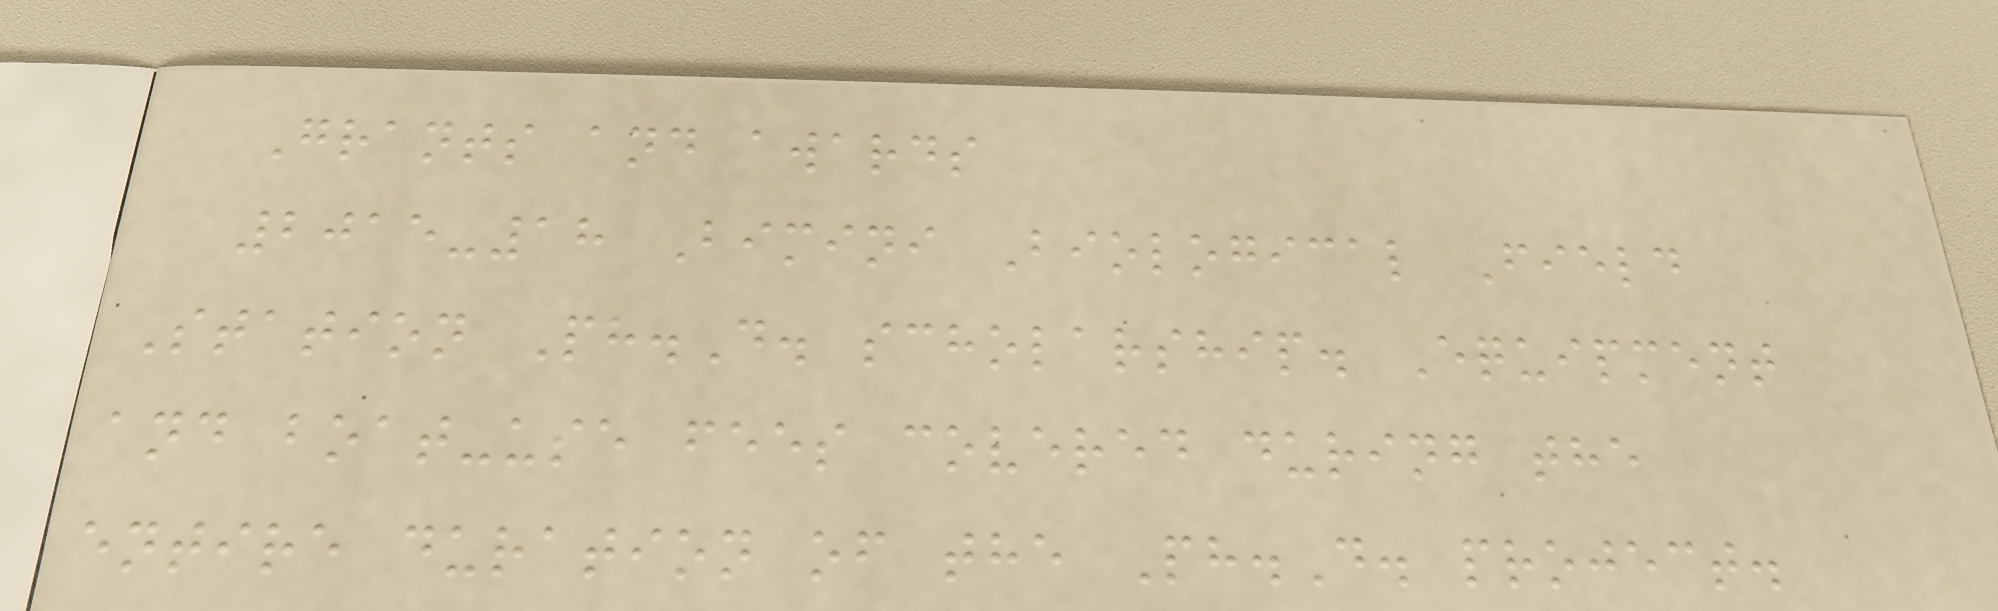Grants and awards
2015-18 Bimini Biological Field
Station Ph.D. scholarship. Equipment
and boat-use fees covered during the
entire duration of the Ph.D. project.
